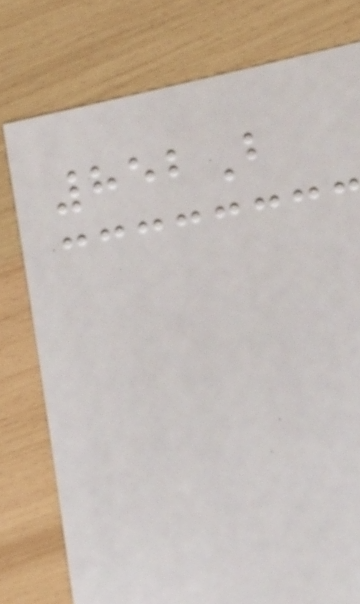852B
